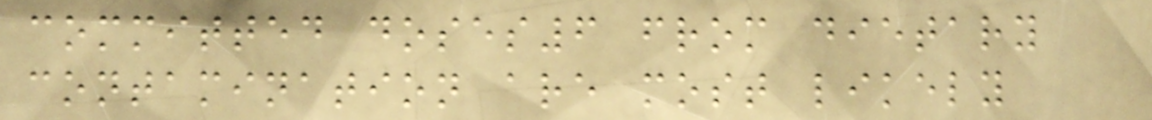committed doses6 from dietary
contamination are most likely
